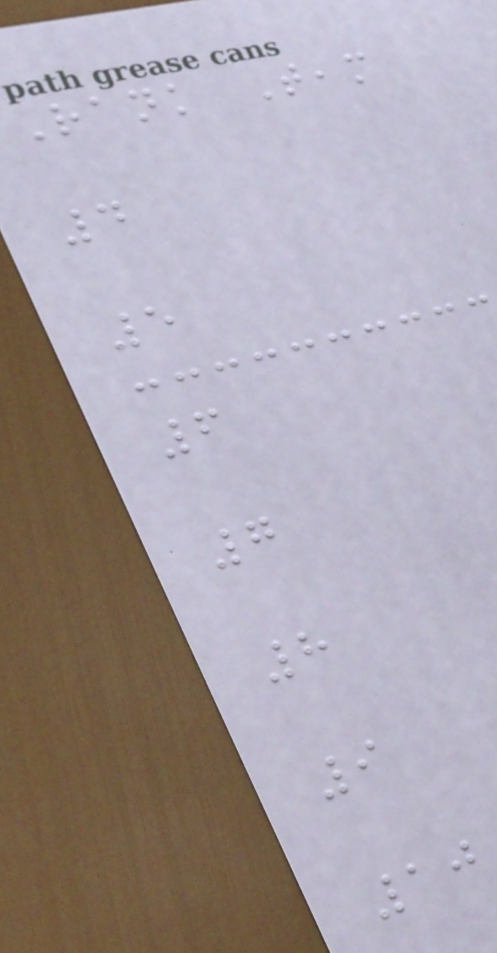Rank Team
4
5
6
7
8
9
10
